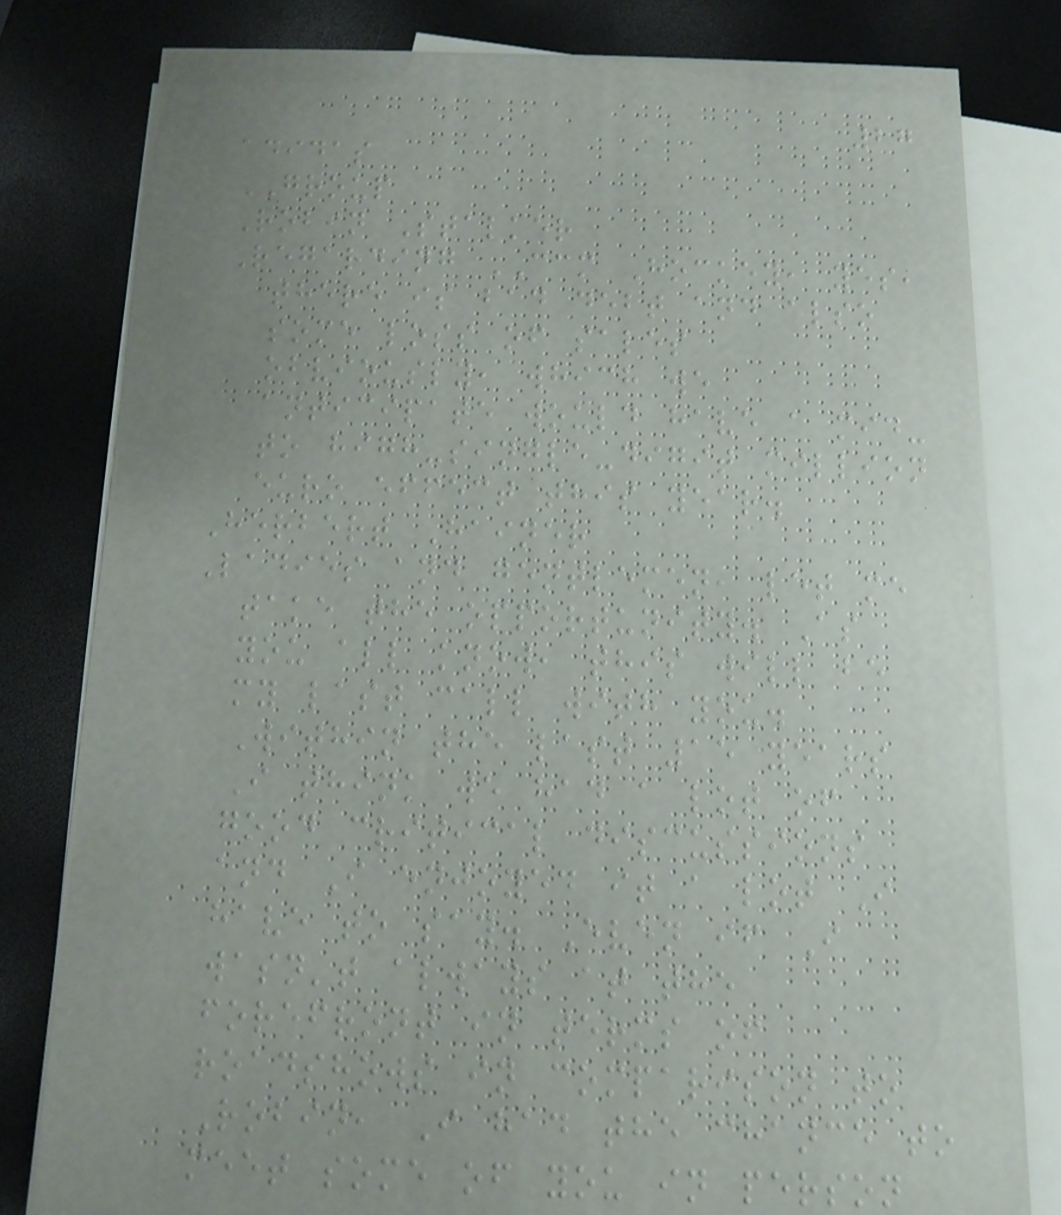27
adidas
GROUP
Robin Stalker
Regarding CCM Hockey, yes,
there is bad debt and also
some loss of sales
obviously, which we
anticipate would have a mid-
to high-single-digit million
euro effect this year.
Herbert Hainer
Ladies and gentlemen, let me
take the opportunity. As
you all know, this will be
my last call with you.
Within the last 15 years
I think we had a lot of
good critical discussions
and I enjoyed it a lot I
have to say. Even if I
wasn't always at the
forefront in terms of
roadshows in comparison to
Robin, I had the chance to
meet some of you in person
